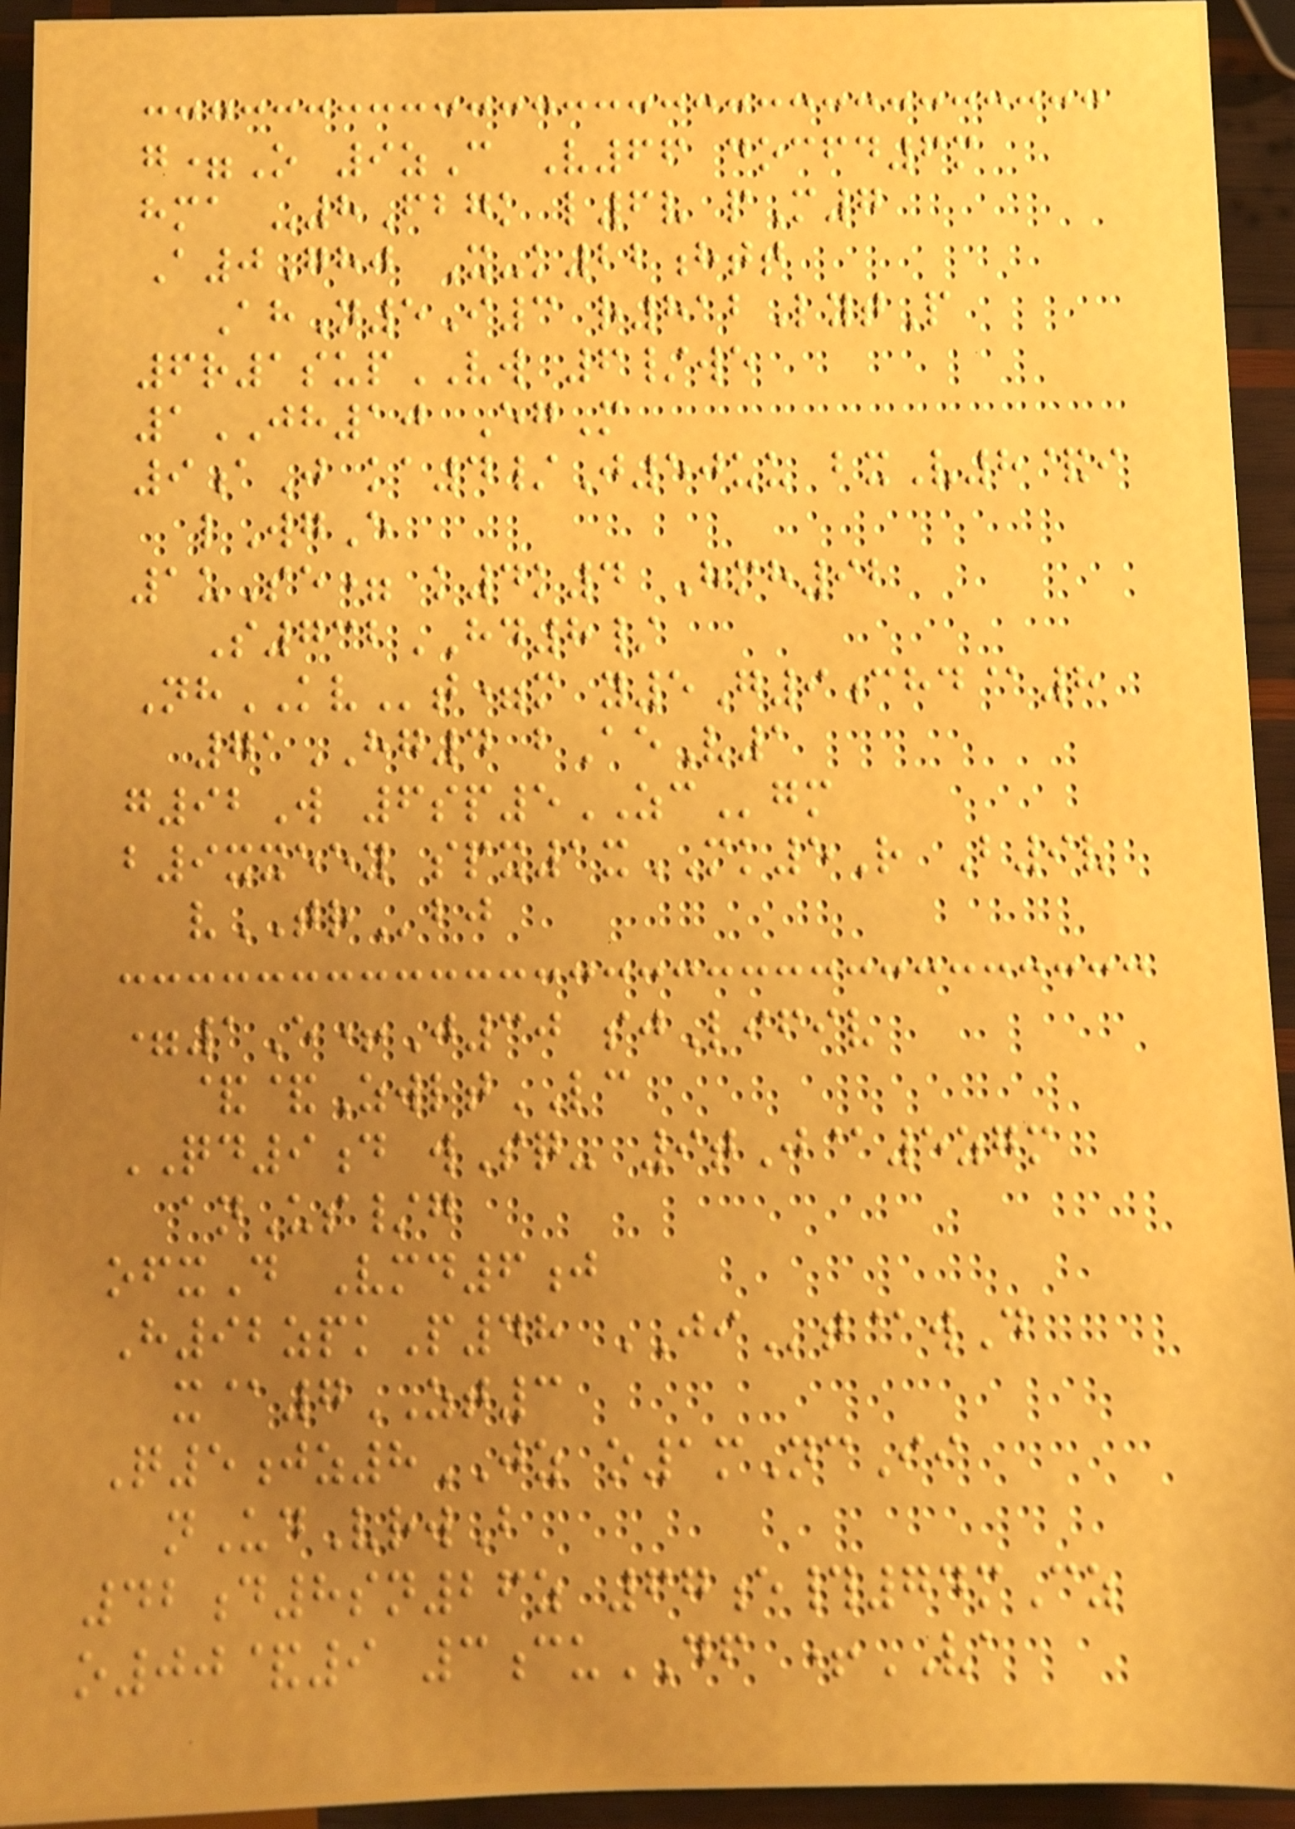g=O 9zC V66 docfd6m
hma -8Fbgk l6v pM7
A0Ghj X-k22htt
AhN5I3 r812LytP
6r1supVW 6/we
1JH10 EgM
9aJ ka4/J50uu bxV8&i
lWgE
1uSe= k4k4 Hmh92
S732HD8/
NhKVt=m y5G9chd@8
71HG4 bAeV1
g92W 6sp5ZCgm
b9xxeey spx1xMK5R B9v
vTRbj
=1E+J30 sjLifiv
&&ZwltLC
QD9d wSq- 9tJ@5zgm
anUs/g
ofxD Vmd6j
H92zpkP48 JIt@wD
x@7ZT3
Q5jz8JZ o1mNcIi
nUdVrwB
42d8sn26z 67e#74mCz
o00&9 3cuDF +VA
